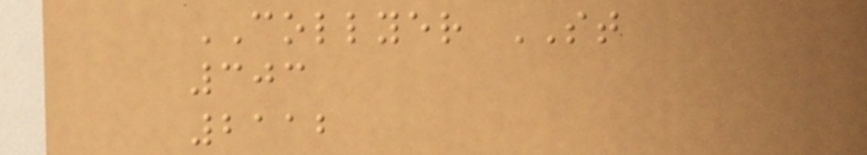COLLYER ST
303
2112
